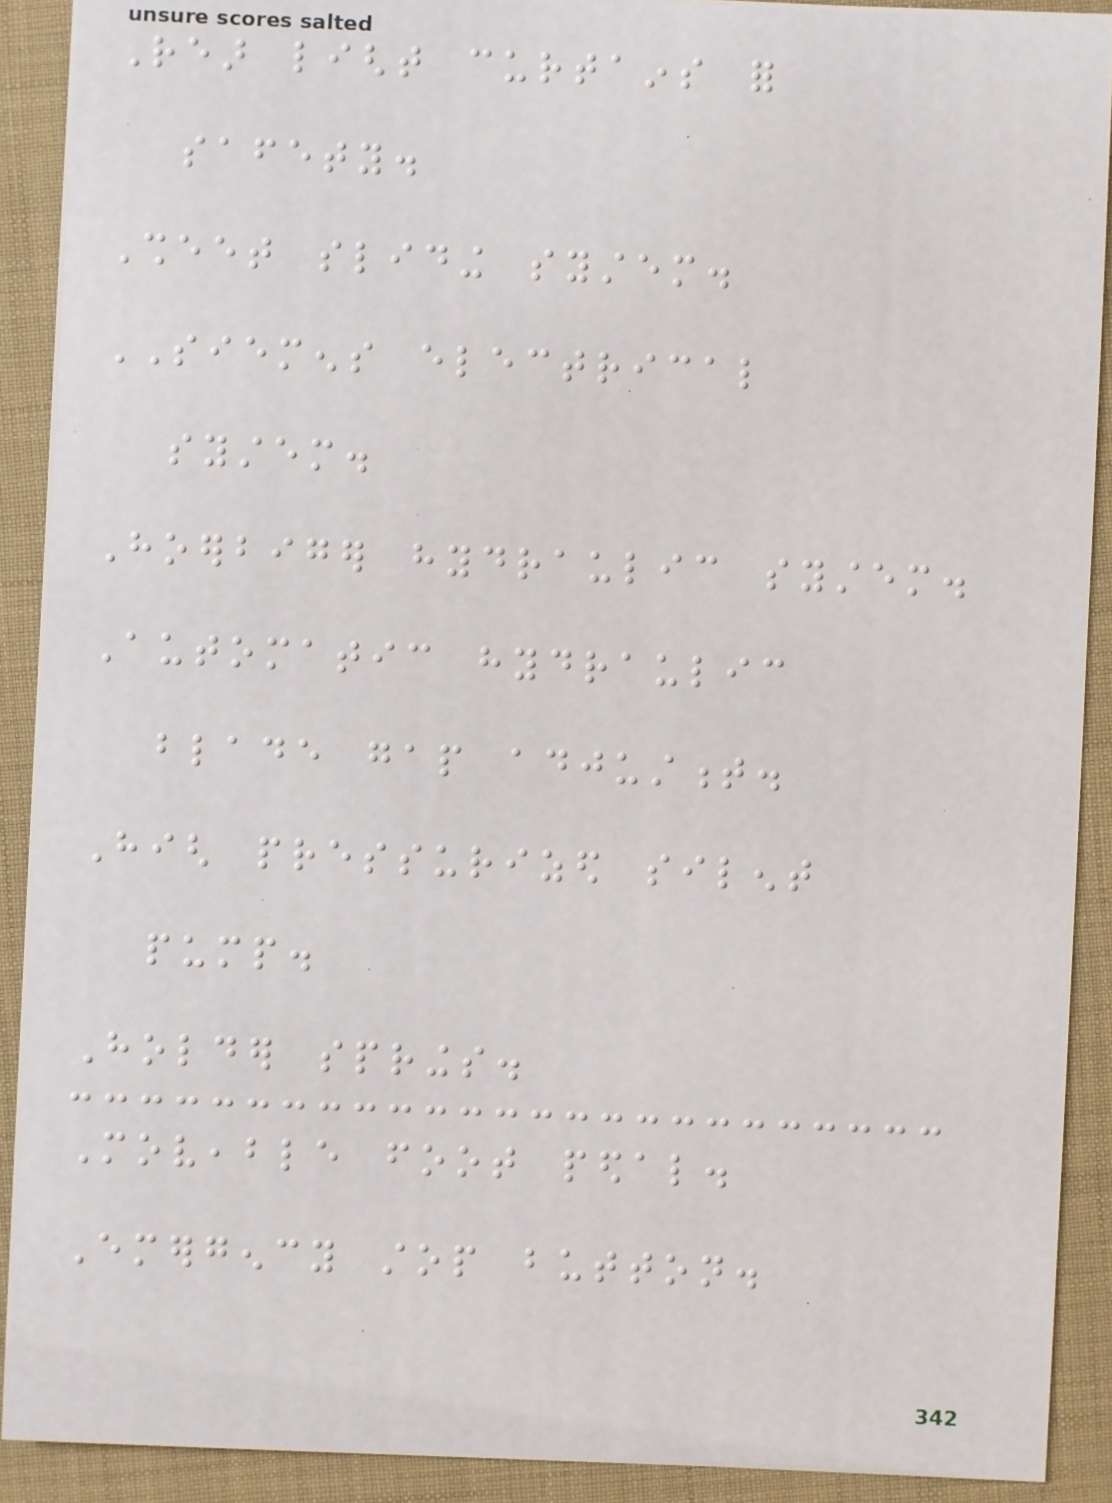Rear light curtains for
safety.
Sheet sliding system.
SIEMENS electrical
system.
Hoerbiger hydraulic system.
Automatic hydraulic
blade gap adjustment.
High pressurized silent
pump.
Holder springs.
Moveable foot pedal.
Emergency stop button.
